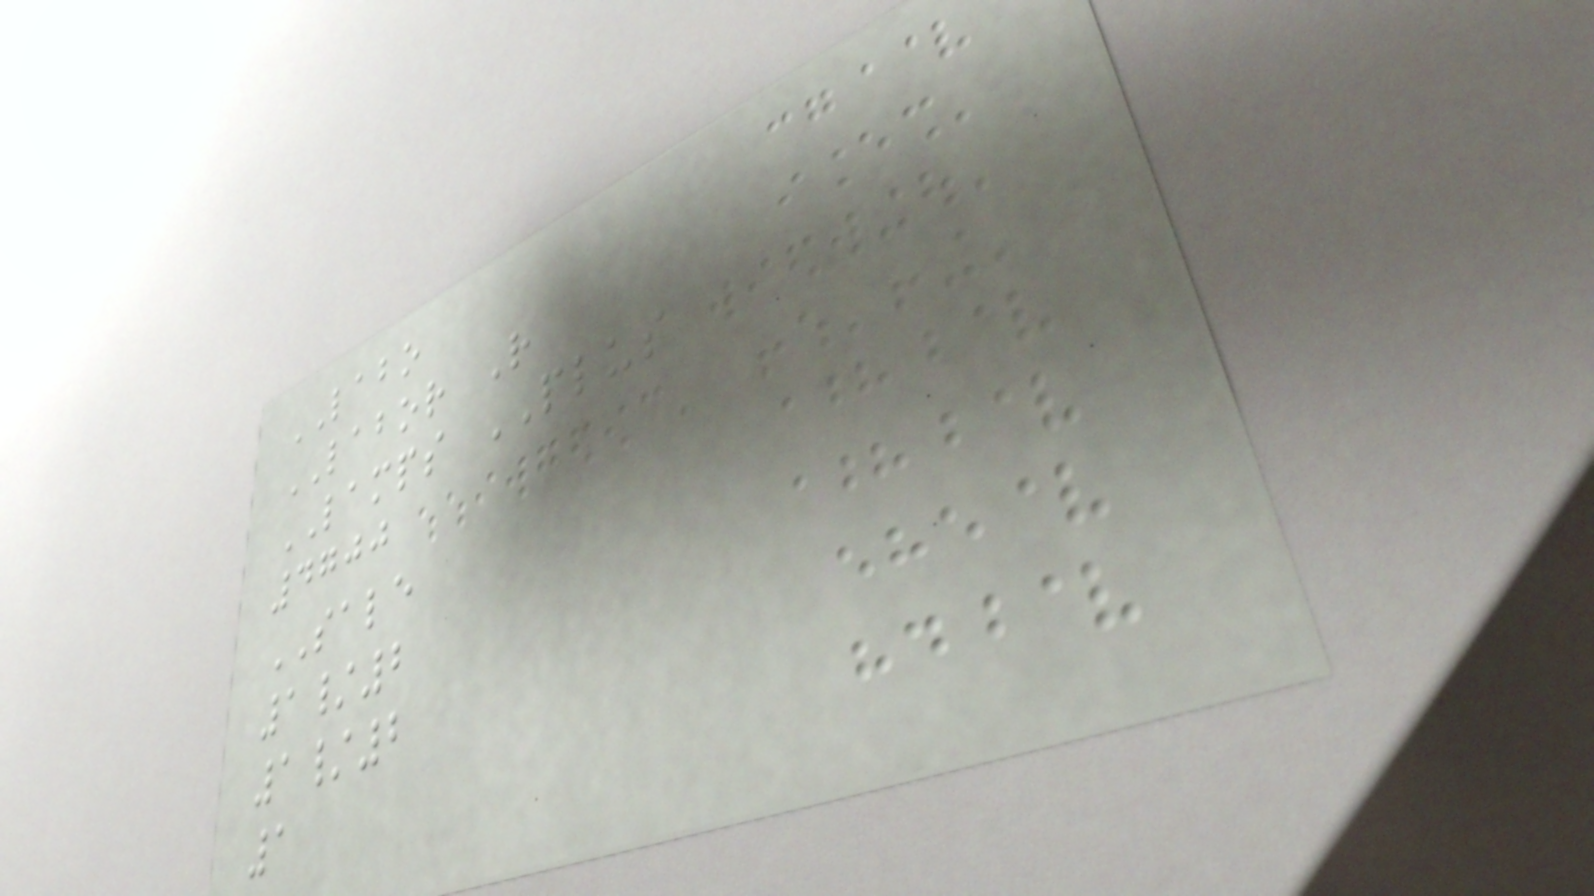LABO
LABOR R
LAMPS PLUS
4700
SALE
1/2
1/2
1
